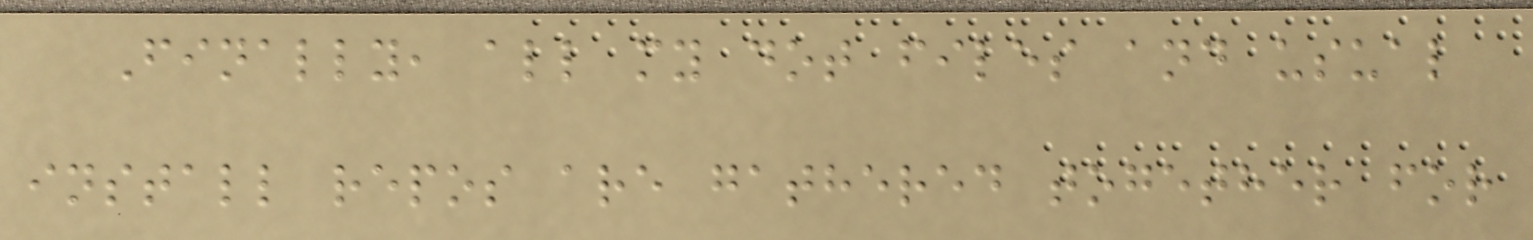Finally, all my dot files and usual
install repos are gathered together for
